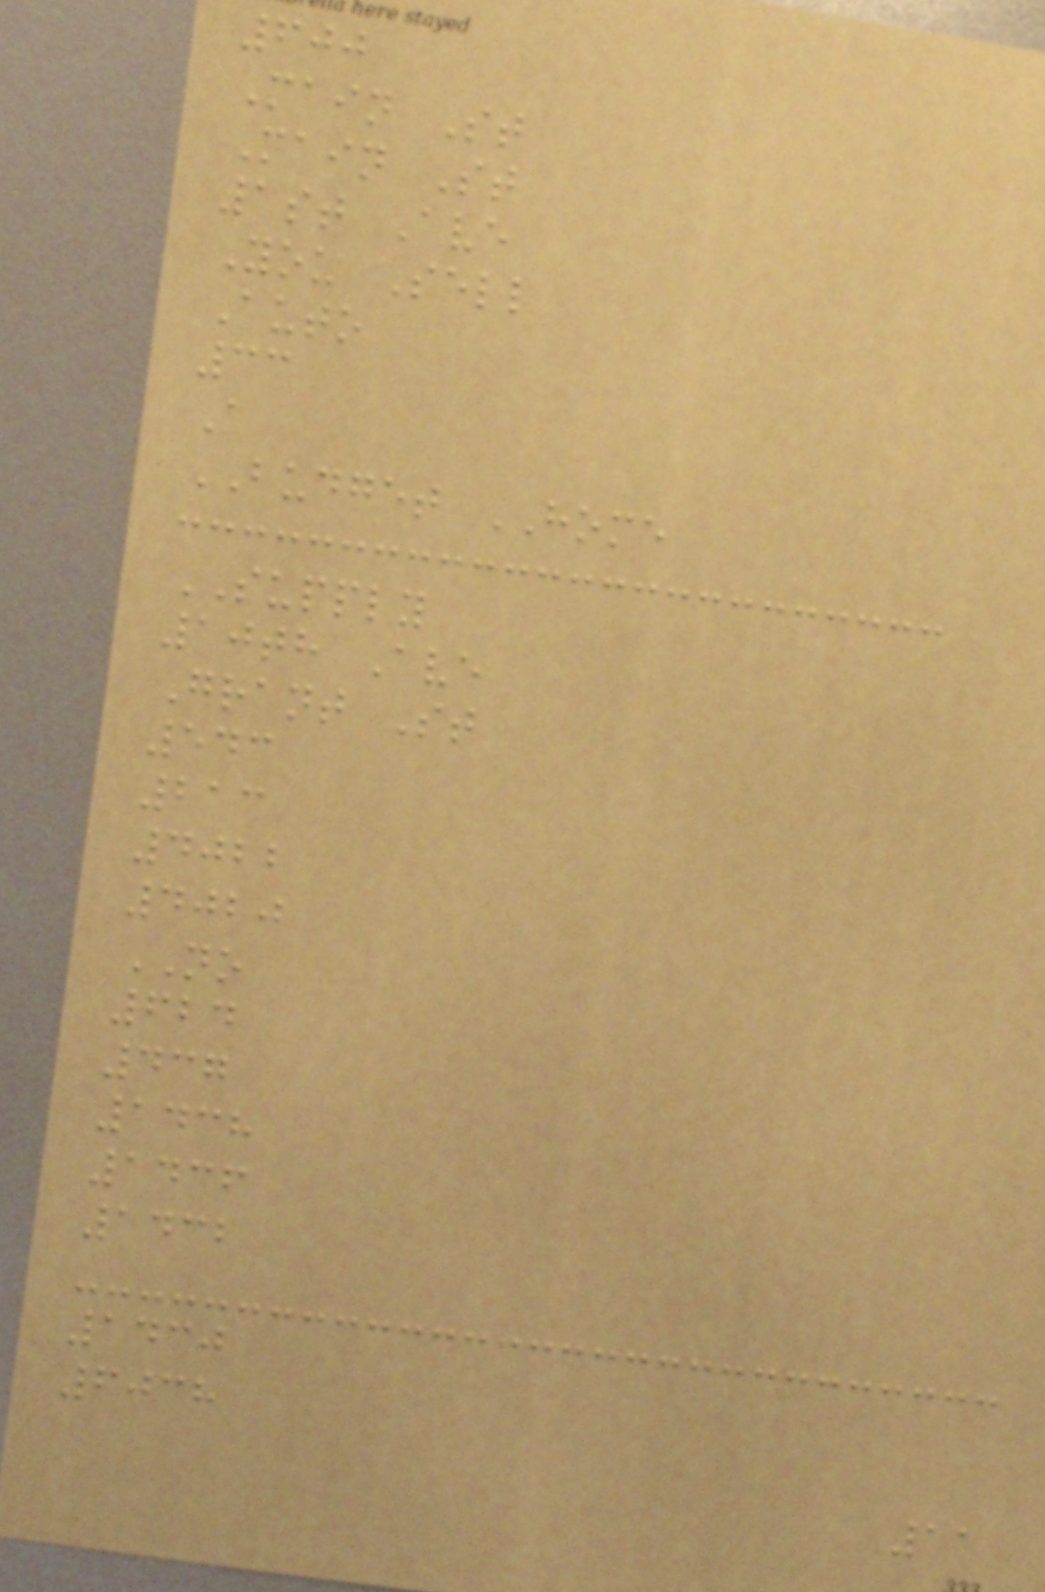600
Main St
Main St
1st Ave
You Sell
Auto
33
A
BUDGET HOME
SUPPLY
10th Ave
Grant St
543
213
4022
4020
NO
624
437
1438
1436
1432
1430
6038
11
